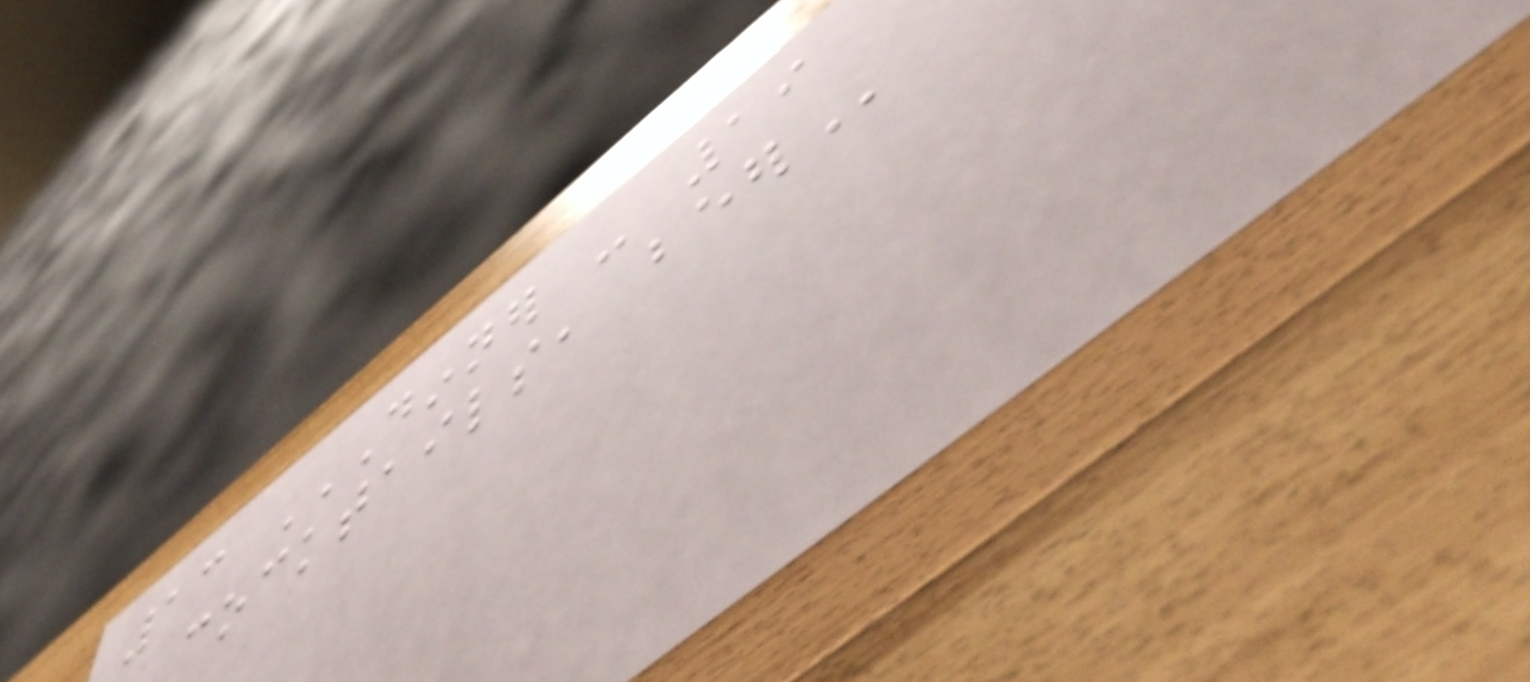13 DINNER - 19
COCKTAILS, BEER
